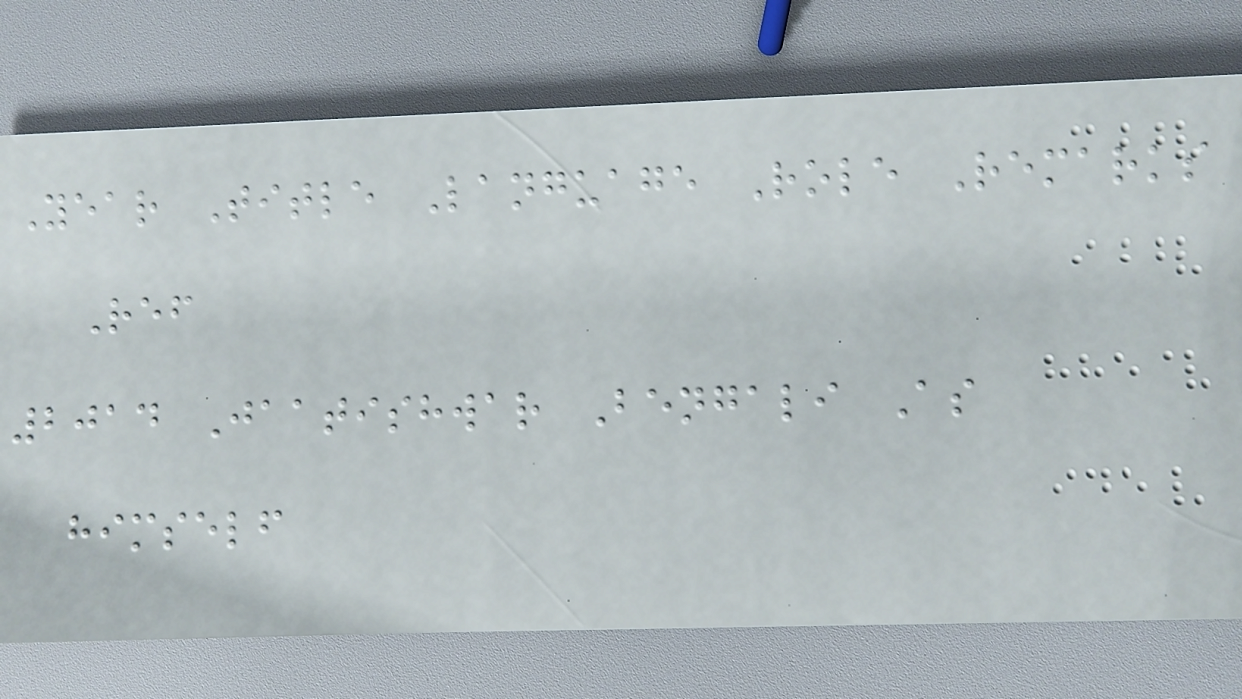Year Title Language Role Remarks
Ref
2014 Jaatishwar Bengali As
himself
